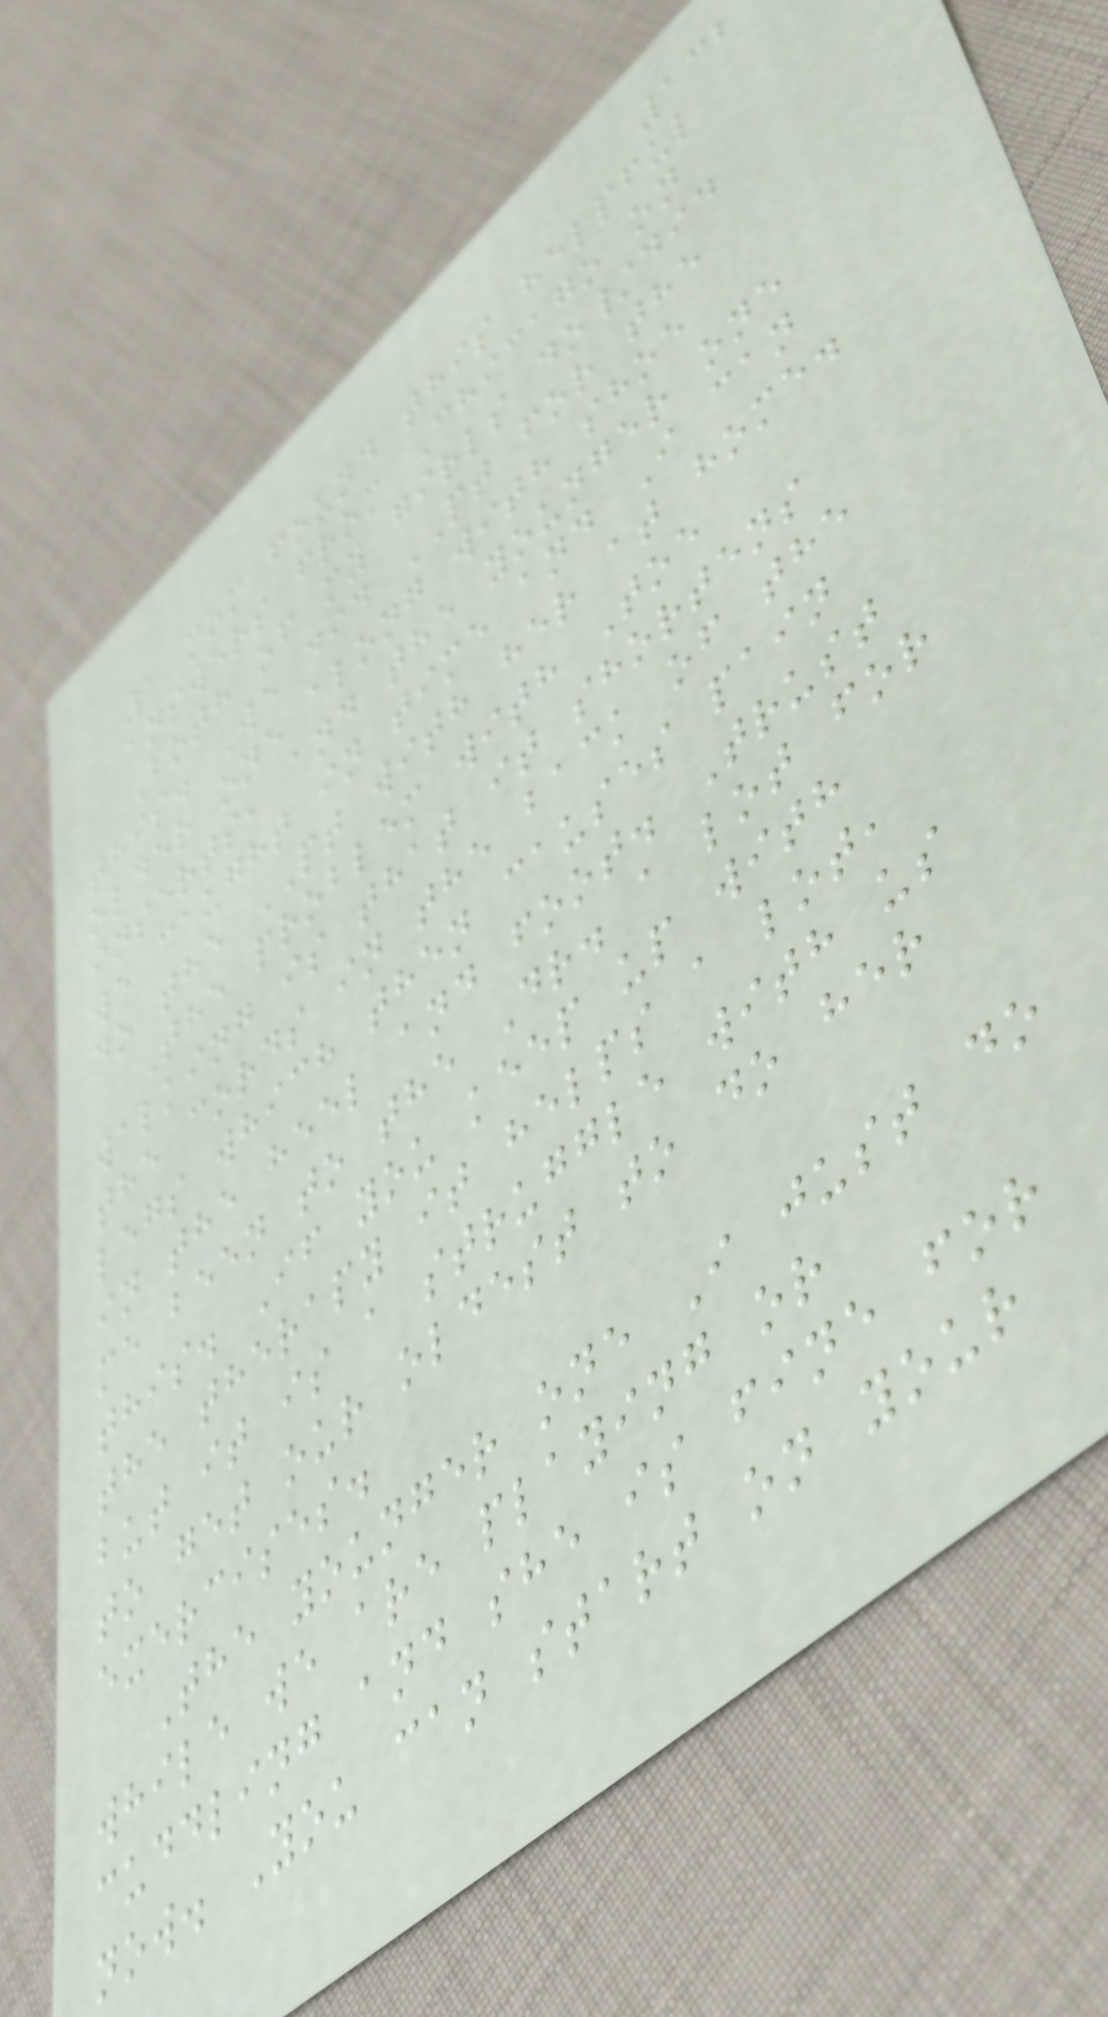132
1 mom found this helpful
answers from Chicago on
Both of my girls do/did
this. We did PT for the
older one along with shoe
inserts, and the younger one
we caught in time and I can
do the PT with her at home.
The problem with Toe
walking is that it shortens
the cords in the back of the
legs which then causes pain
in the heel and foot. Trust
me been to the Dr. a lot for
this. If you keep up with
the therapy it helps a lot,
but it is a struggle with us
to get our oldest to do her
exercises.
The younger one I just do
while we are playing or
cuddling and she is fine for
now. You can start on your
